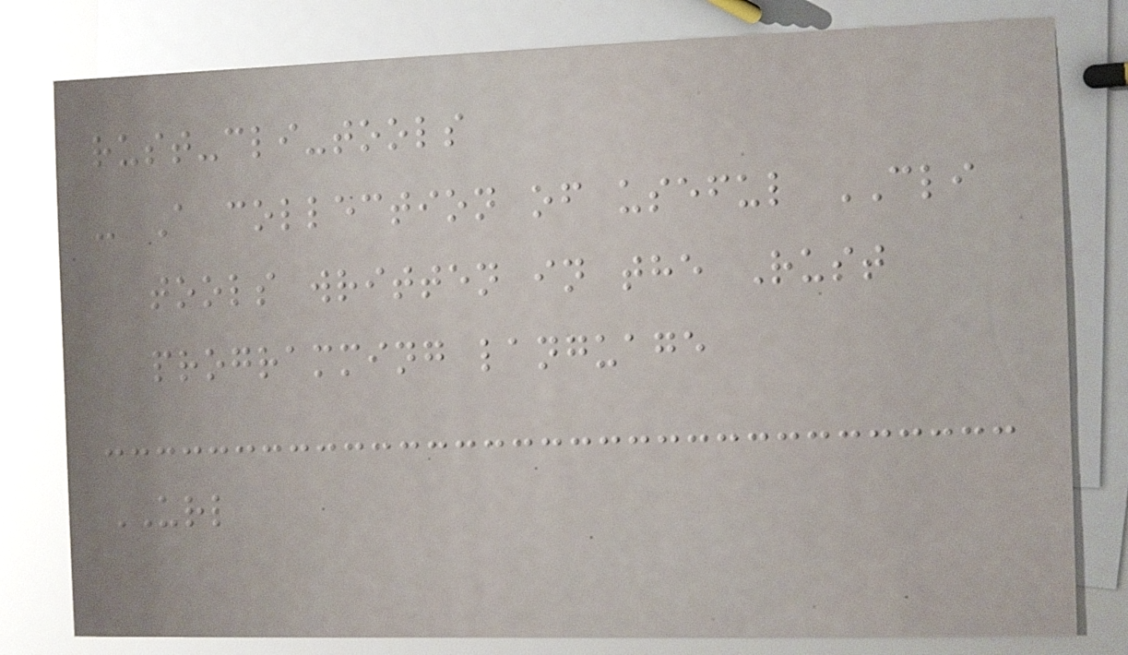rust-cli-tools
- A collection of useful CLI
tools written in the Rust
programming language
URL
